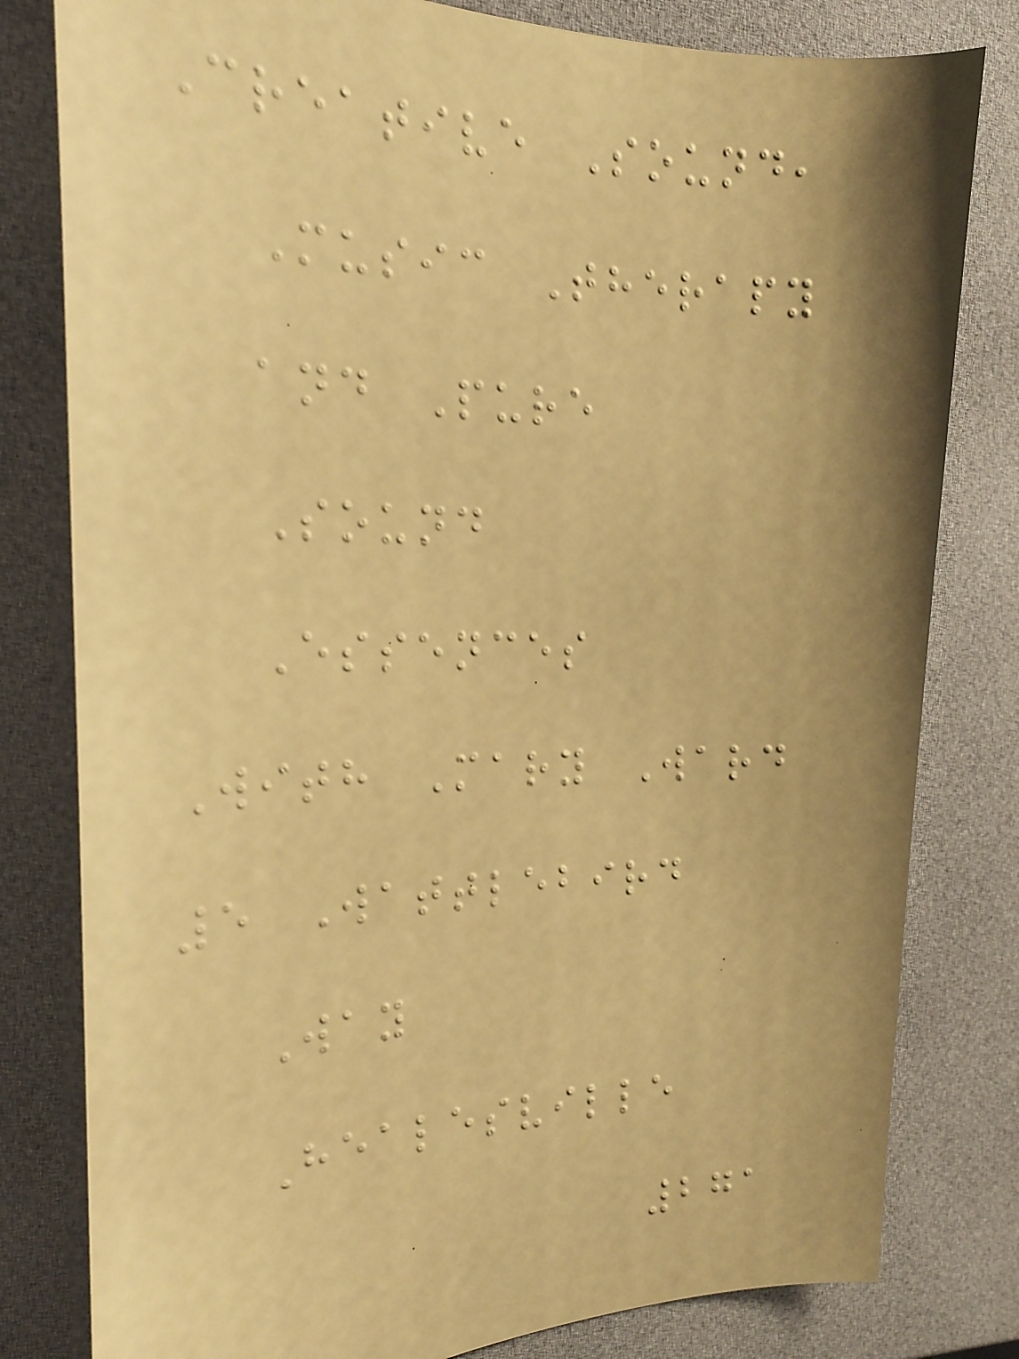Creative Sound,
Music Therapy
and Pure
Sound
Essences
With Mary Ward
5 Wattlebird
Way
Healesville
271
